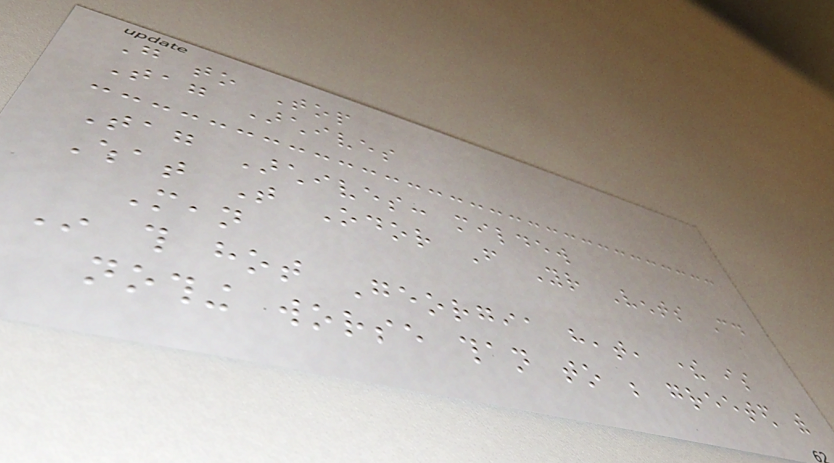Go to Top
Tag Archives
Tag Archives: mildew
What That Odor From Your Vents Could
Mean
In this hot Georgia heat, there is
nothing worse than to be greeted with
